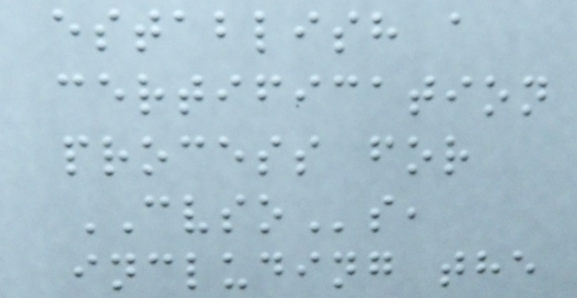establish a
certification
process for
CVSOs,
including the
